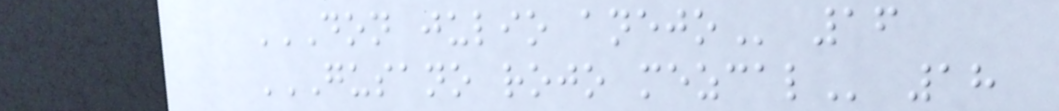DON JULIO ANEJO 16
GUSANO ROJO MEZCAL 18
